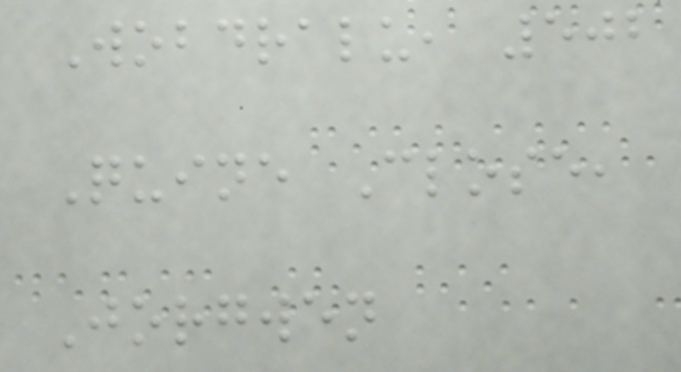Wobdralu, 502
Quine Close,
Jorgwen
